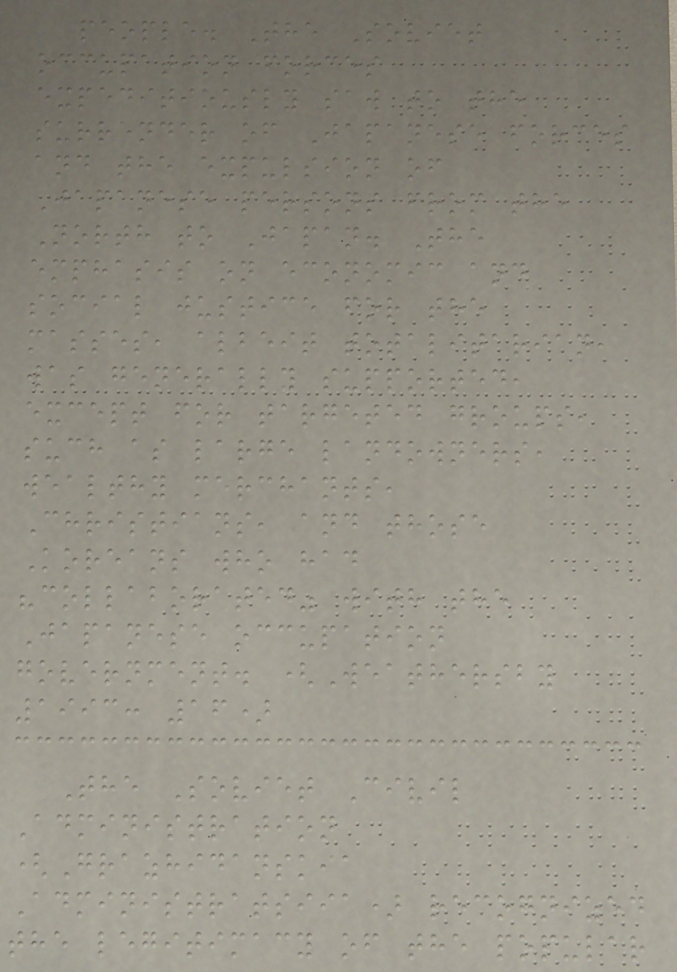people. The Soviet
occupation forces
expeditiously saw to the
surrender of Japanese forces
and the expulsion of
Japanese persons from the
North to Japan. The
emphasis on economic and
social justice for the
masses, albeit totalitarian,
was generally supported,
except for targeted groups,
such as large landowners,
wealthy merchants,
Christians, and those
Koreans who had
"collaborated" with the
Japanese occupation
government. (Weathersby
1993: 16)
The Soviet Civil
Administration
(Grazhidanskia
Administratsiia) recognized
the legitimacy of the popular
